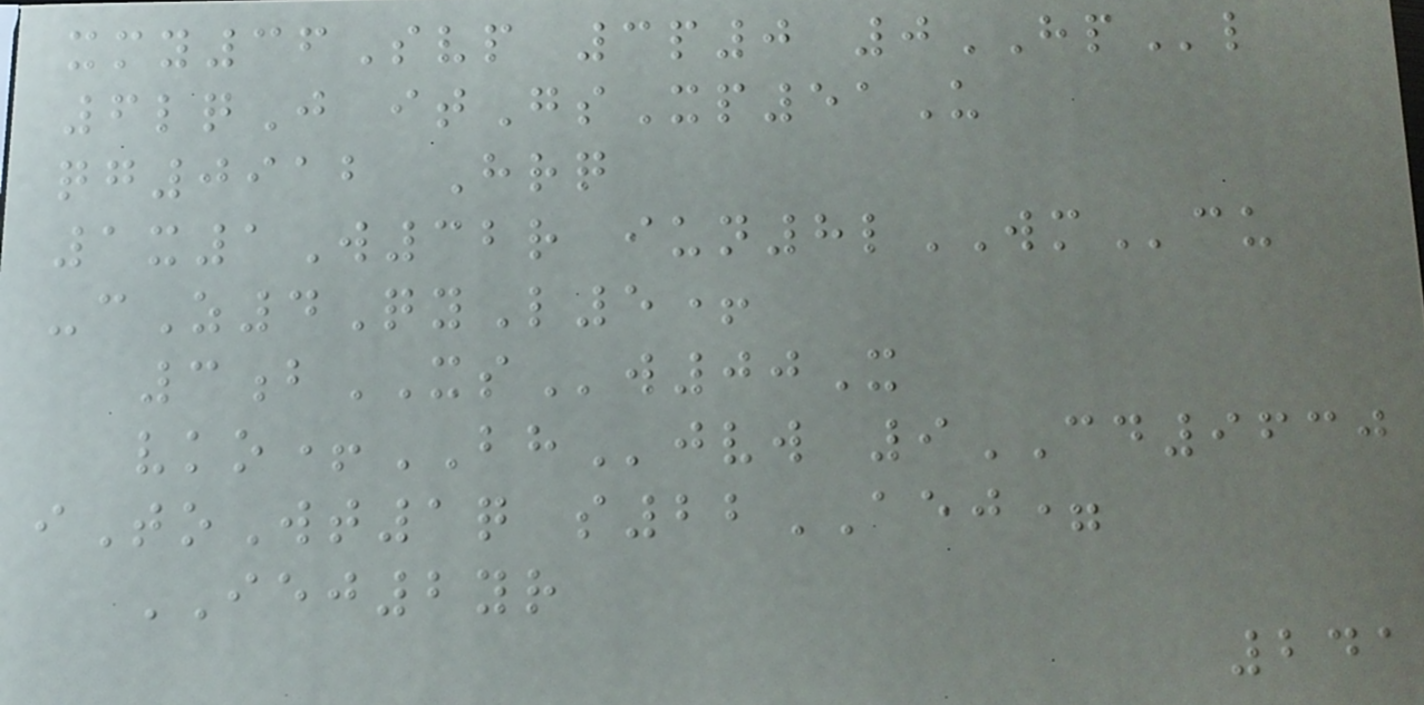xmy36Svp 3p0 0HPl
6lqJ itGsXp51U
qg0912 Hrq
1x1W32r iun8lWMcu
-cZ4QyL5+
3bXSw00X
vko+BHjvw 9CD9630
iToWt1q s22AEJ=
IEJ2yr
241
